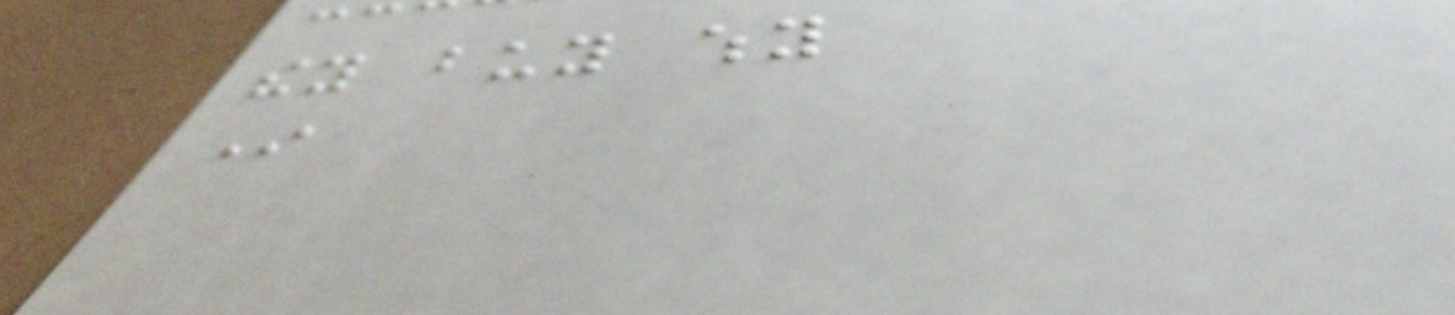they buy why
In
